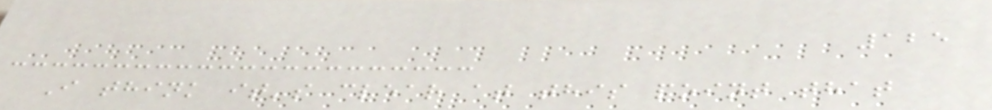125
I think it's clear at this point that
